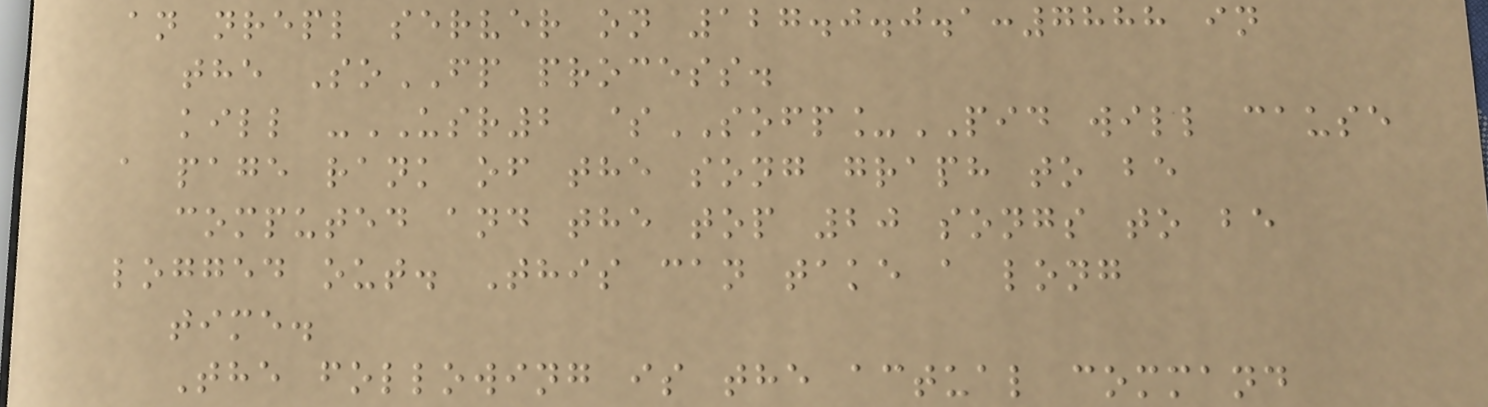an nrepl server on 127.0.0.1:7888 in
the SoFP process.
kill -USR2 $SOFP_PID will cause
a page rank of the song graph to be
computed and the top 20 songs to be
logged out. This can take a long
time.
The following is the actual command
